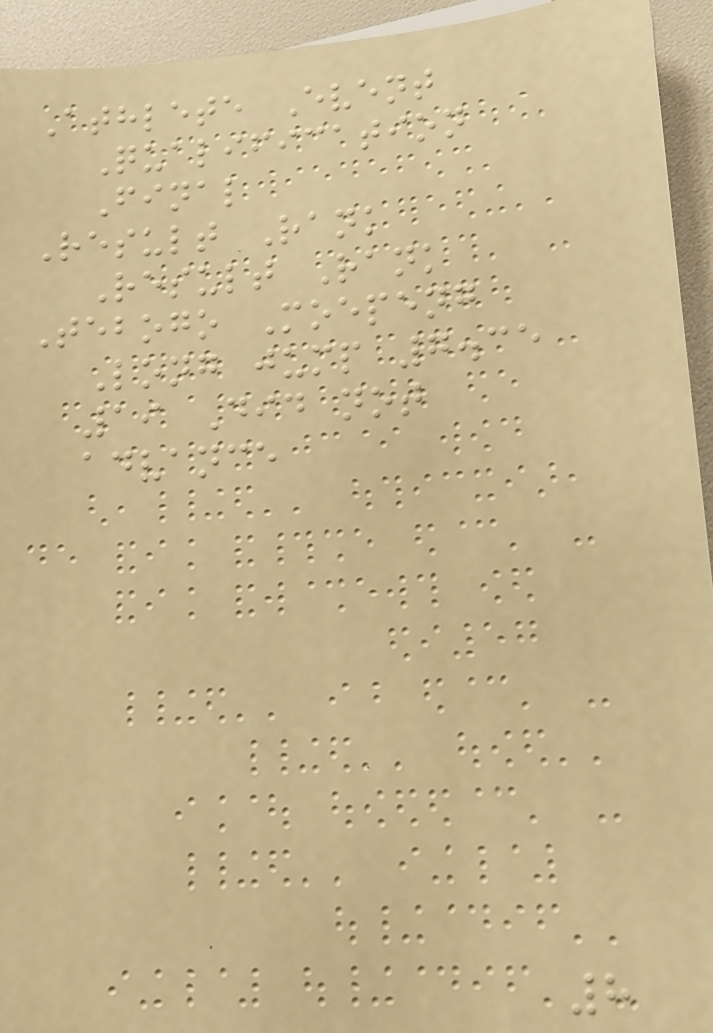Athlete Event
Qualification
Final
Result Rank
Result Rank
Tebogo Moepeng
Long jump 7.35
19 Did not
advance
8
